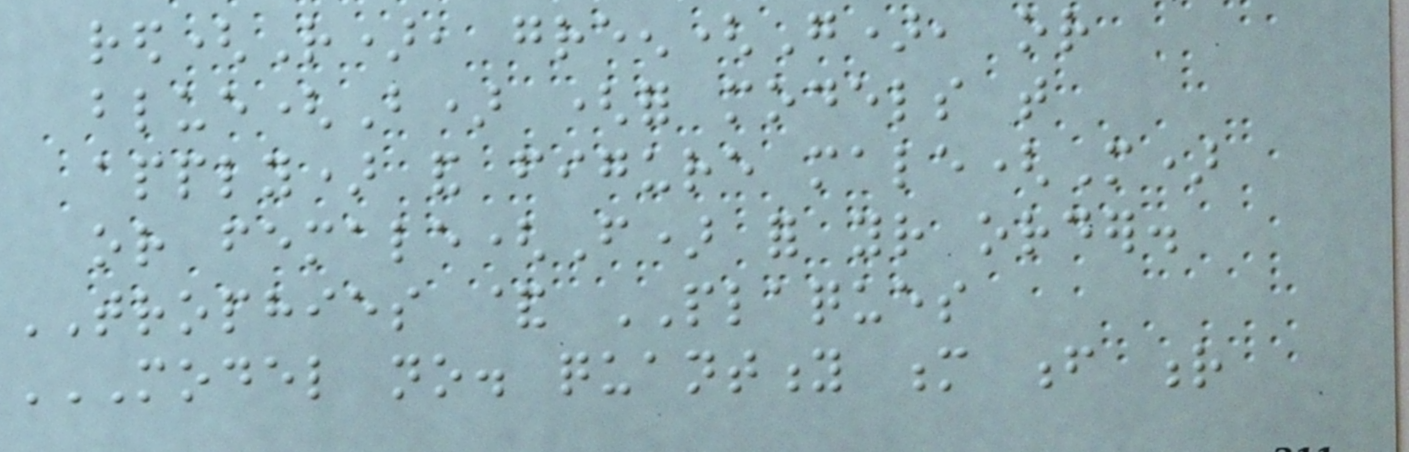red(R), green(G), or
blue(B) (for models that
apply) and figure male(M)
or female(F) for your order.
TROPHIES & PLAQUES
MODEL NO. QUANTITY M F R
